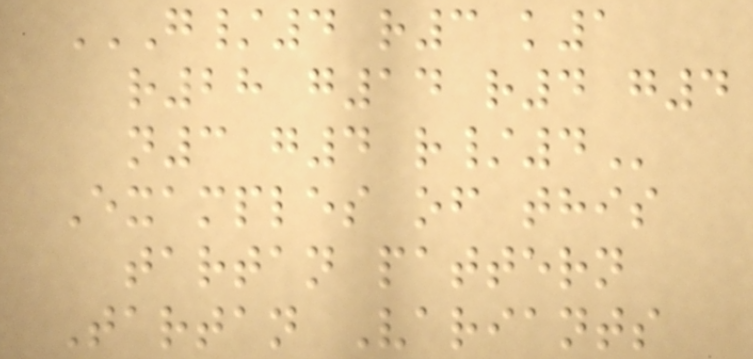G/4 R3 K1
R28 G14 R4 G4
N3 G4 R/4
Examples of this
tartan pattern
Tartan Variants
